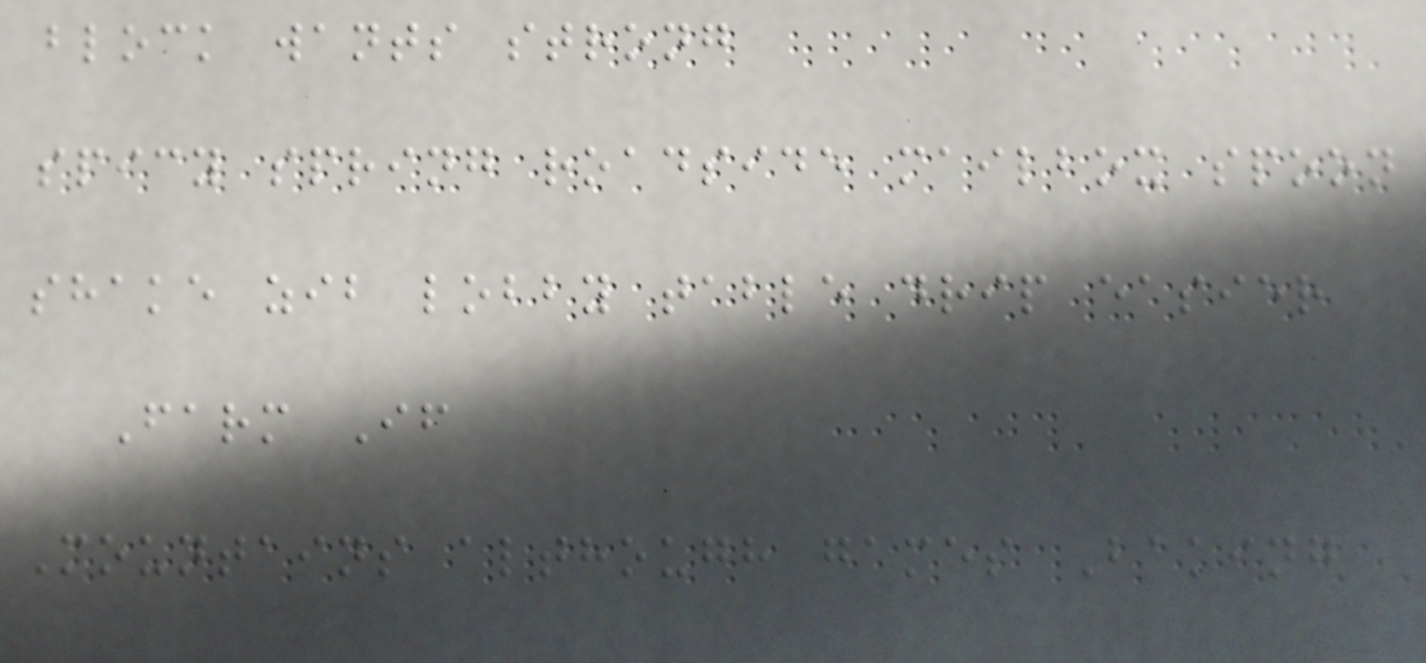block wants strong
spicy spring roadside mailbox spoon
shake zib lobby table drip easier
Farm If
Mountains although games Baking
